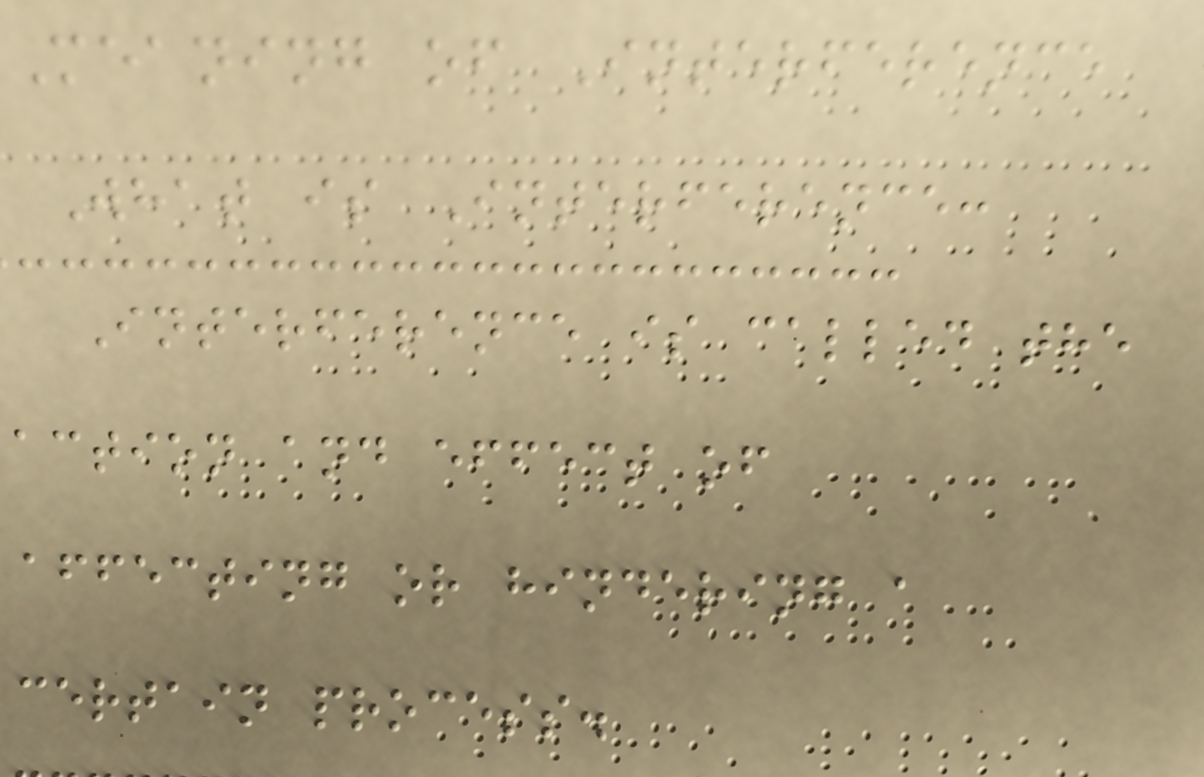Meaning of Interference
What is Interference:
Interference is called the
action and effect of
affecting or hindering a
certain process.
